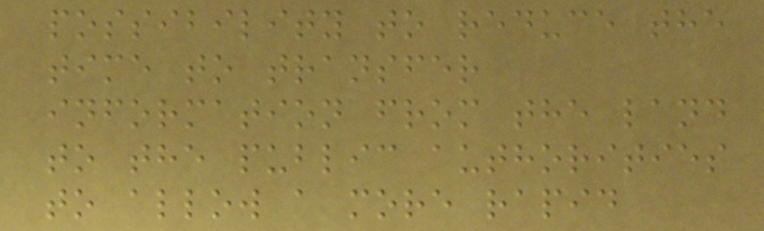possibility to reduce the
time to transfer
information from the land
to the public authorities
to allow a more rapid
